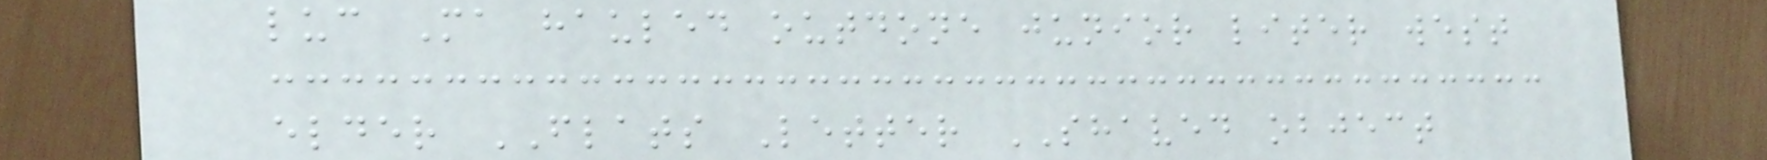luc Ma hauled outdone junior liter west
elder FLATS Letter SHAVED object
